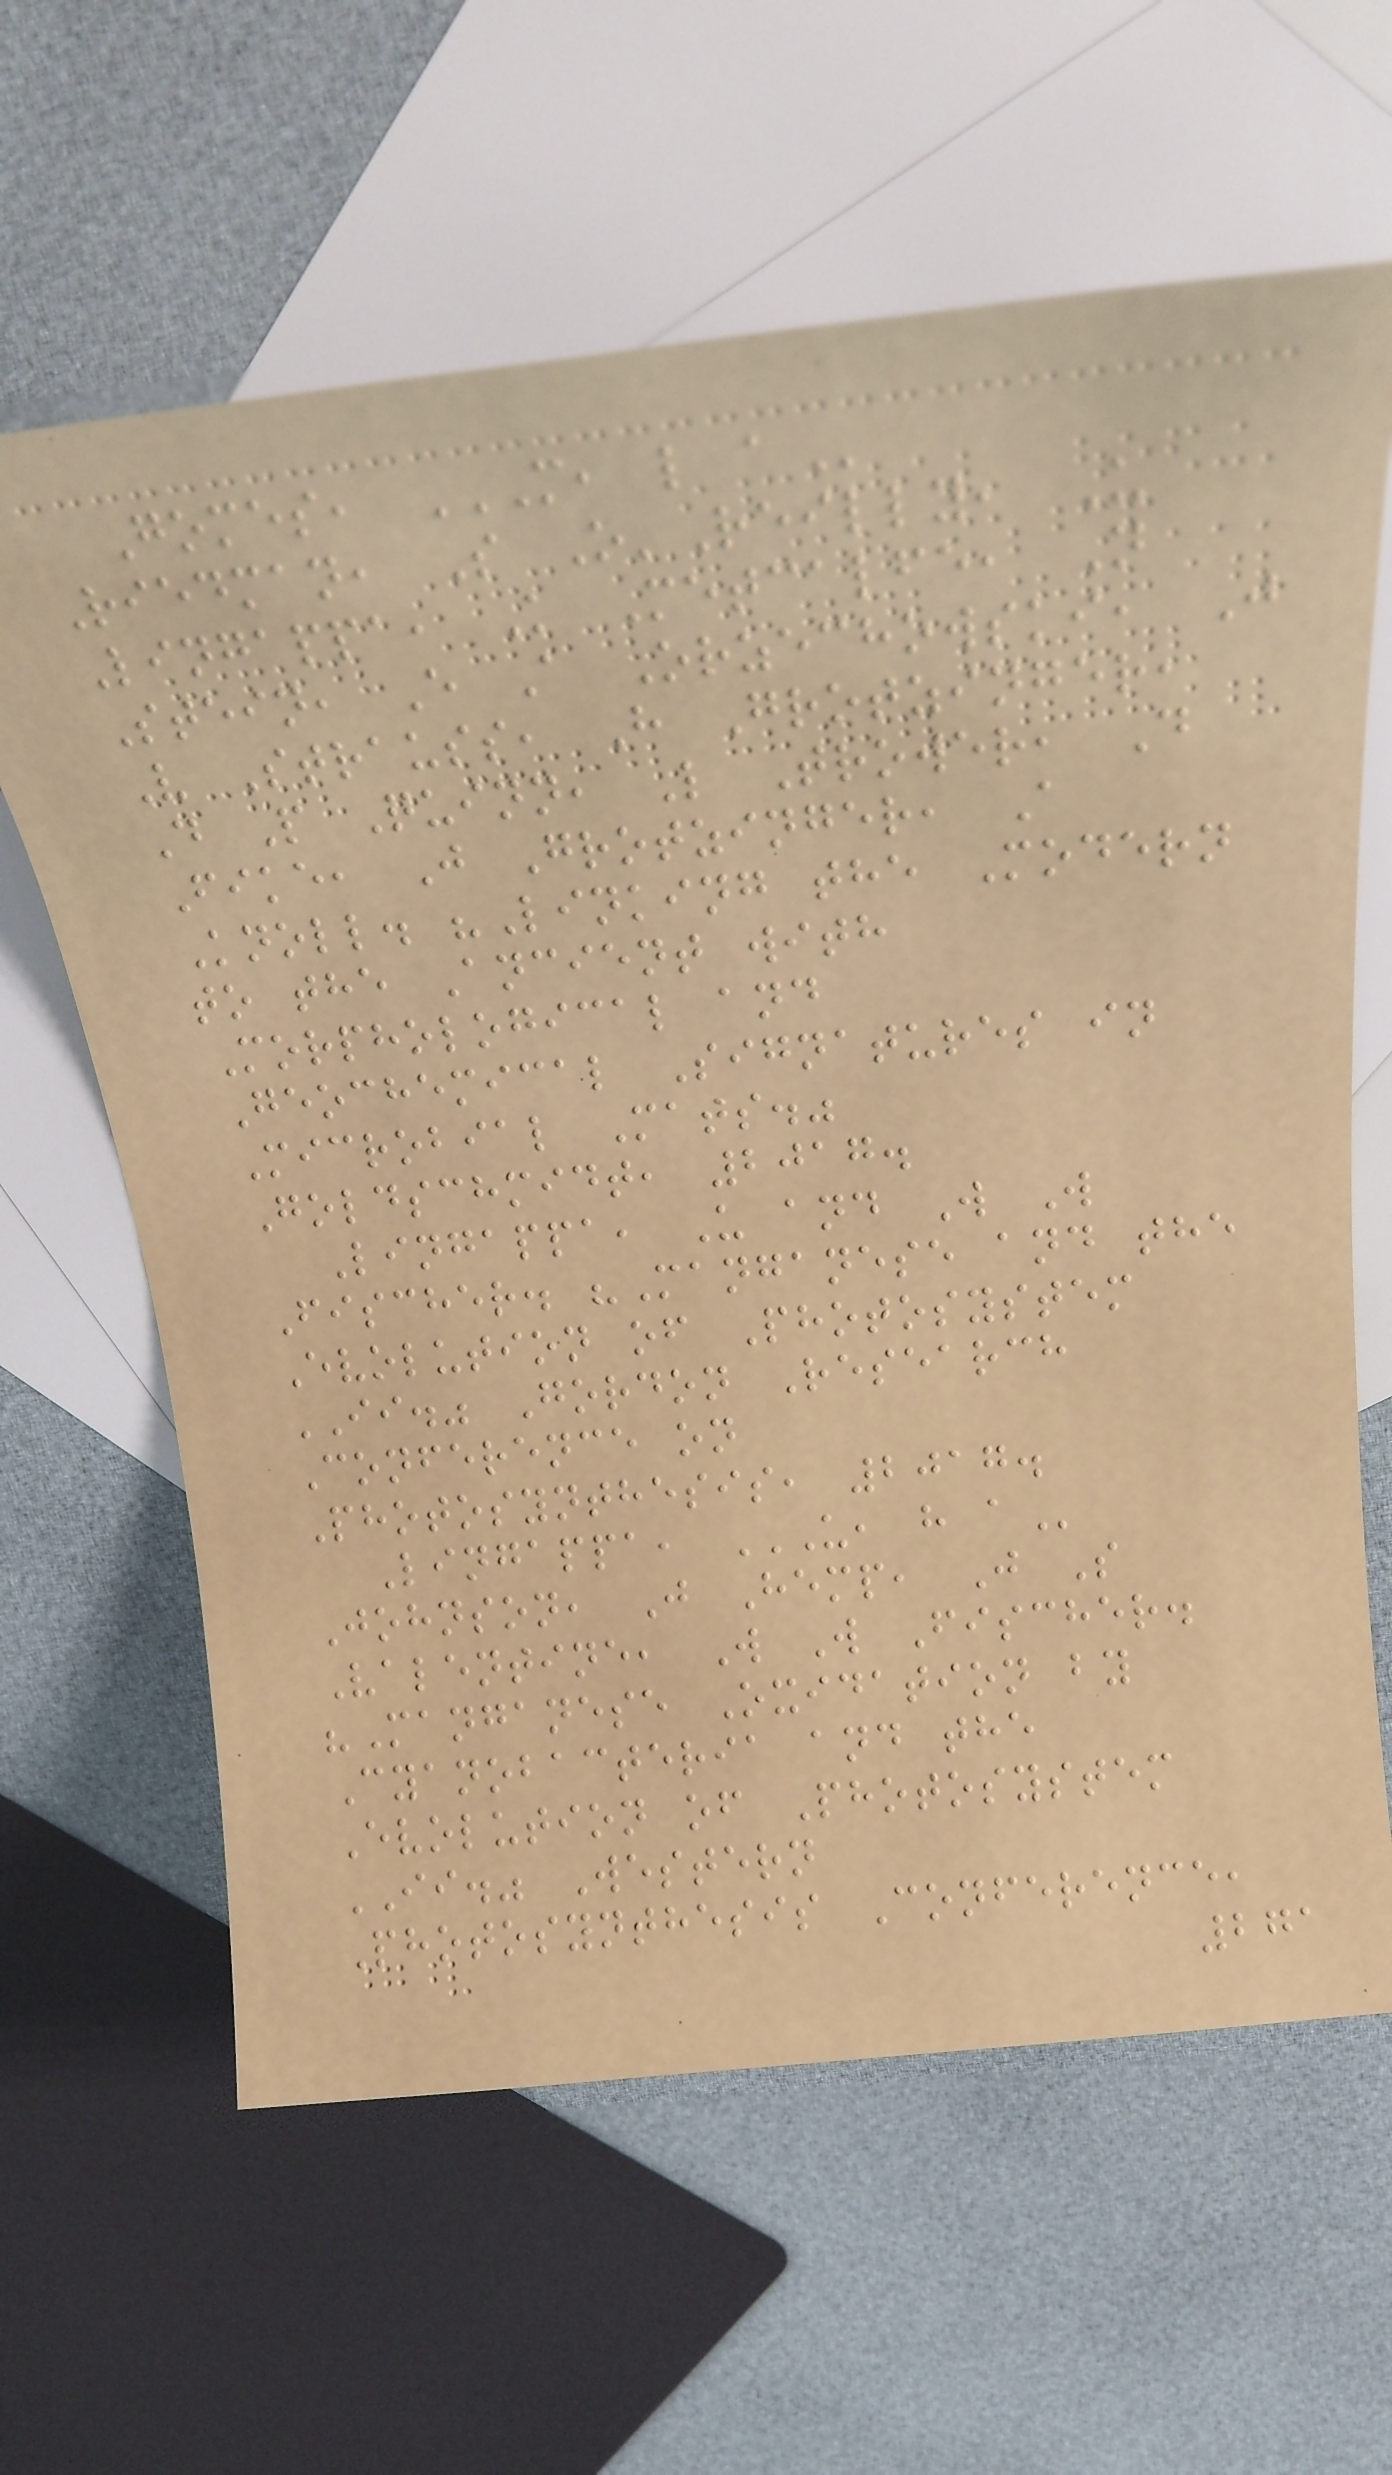Gomes, M, L A
Riedman, S O'Reilly, U
Lingappa, K Metcalfe, N
Stein, E A Orzechowski, J
V Strauss, H Grotzinger,
D P Quinn, L Trower, D
Fike, J Grotzinger, A
Knoll. "Linking the Modern
to the Ancient with
Morphological and
Geochemical Signatures in
Microbial Mats."
Goldschmidt, 2017.
Lingappa, U and W W
Fischer. "Manganese and the
Evolution of Photosystem
II." Gordon Research
Conference on
Photosynthesis, 2017.
Lingappa, U, H A
Johnson, J Hemp, J S
Valentine, W W Fischer.
"Manganese Oxidation by
Cyanobacteria and the
Evolution of Photosystem
II." Western
Photosynthesis Conference,
271
